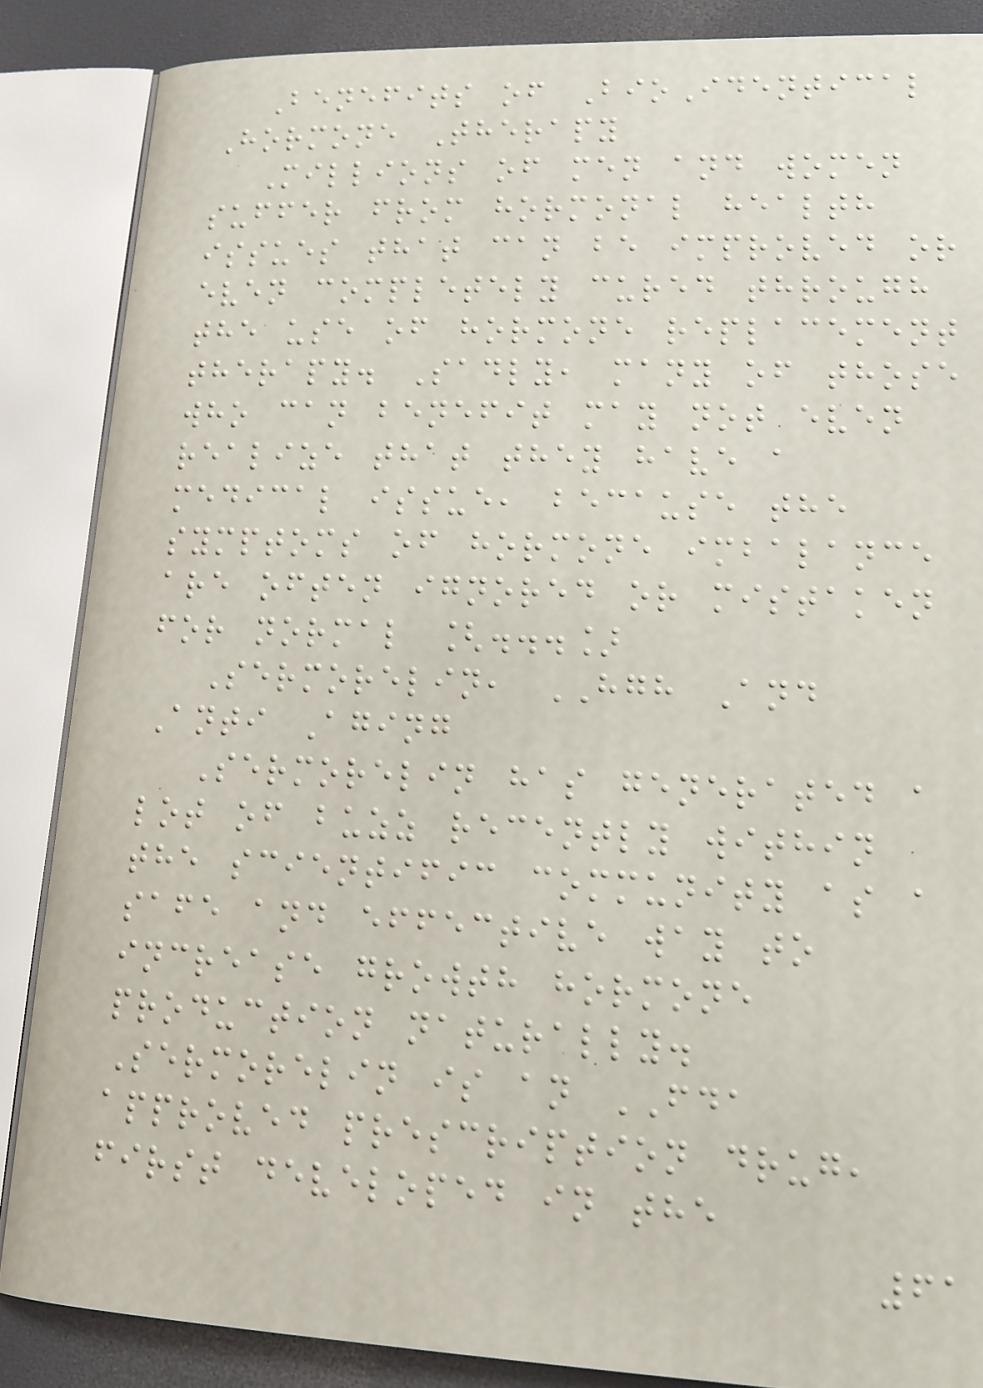Benefits of BioIdentical
Hormone Therapy
Millions of men and women
suffer from hormonal health
issues that can be improved or
even completely cured through
the use of hormone replacement
therapy. Sadly, many of those
who can benefit may not even
realize that they have a
medical issue, because the
symptoms of hormone imbalance
are often ignored or mistaken
for normal [...]
Sermorelin, HGH And
Anti Aging
Sermorelin has generated a
lot of buzz recently within
the scientific community as a
safe and effective way to
increase growth hormone
production naturally.
Sermorelin is an FDA
approved prescription drug,
first developed in the
61
